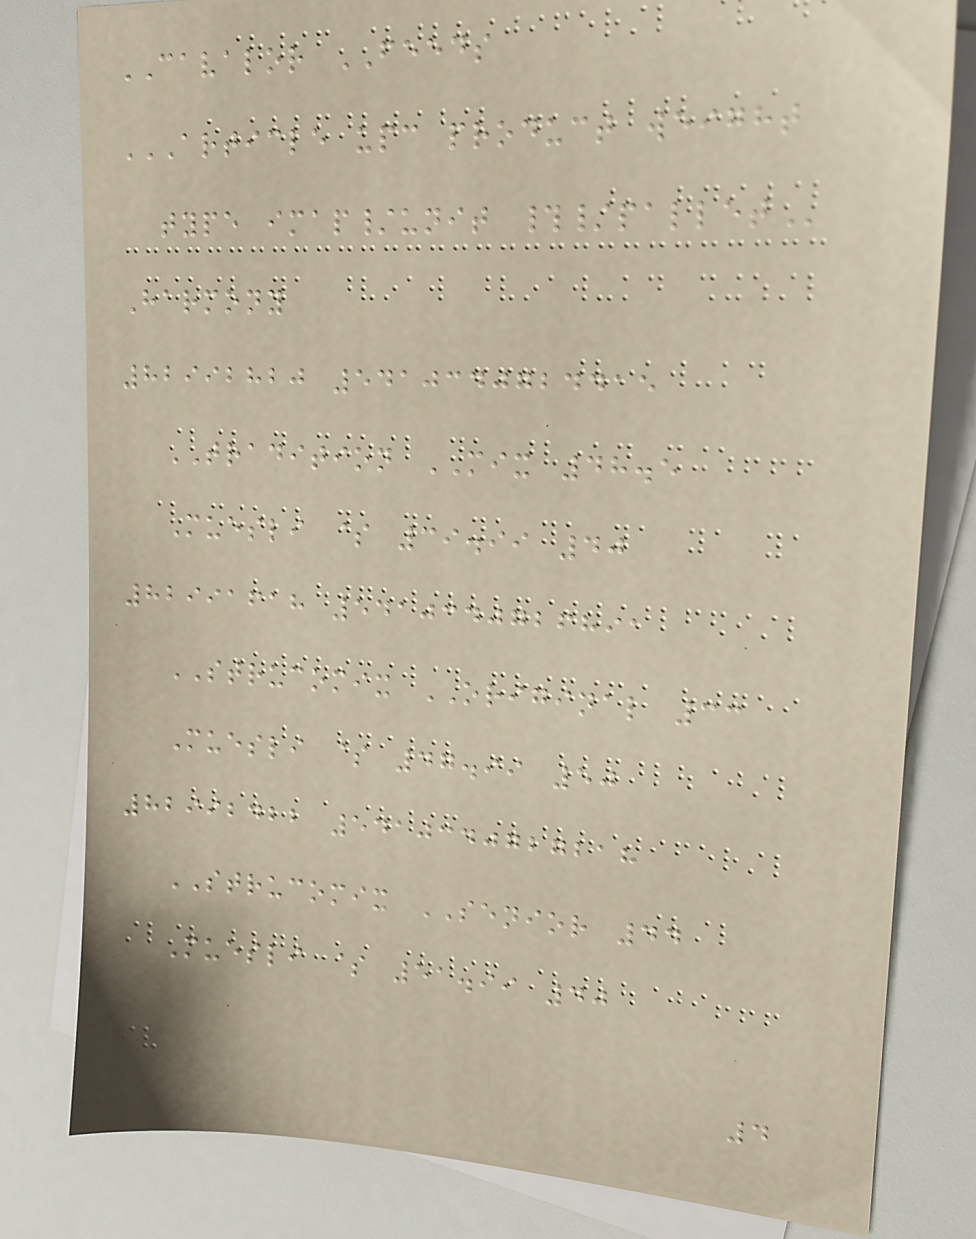CAVALOR FEEDS
ARTICLE UPC PRODUCT WEIGHT
TYPE IMAP/UNIT #/PALLET
Harmony
82992820 5410340724415
TRADITION MIX 48.5
Muesli $ 39.99 40
82991618 5410340726891
STRUCOMIX ORIGINAL 33
Muesli $ 47.99 50
82992422 5410340727218
STRUCOMIX SENIOR 44
Muesli $ 51.99 40
4
